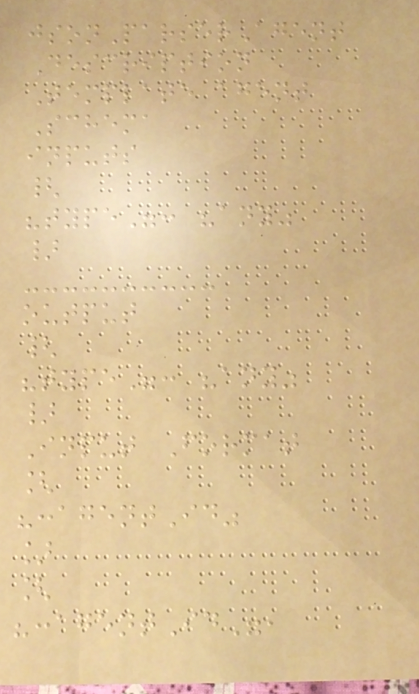jsonParserAgent
Description
Template agent
Schema
inputs
{
"type": "any"
}
output
{
"type": "any"
}
Input Format
[
":agentId"
]
[
":agentId",
